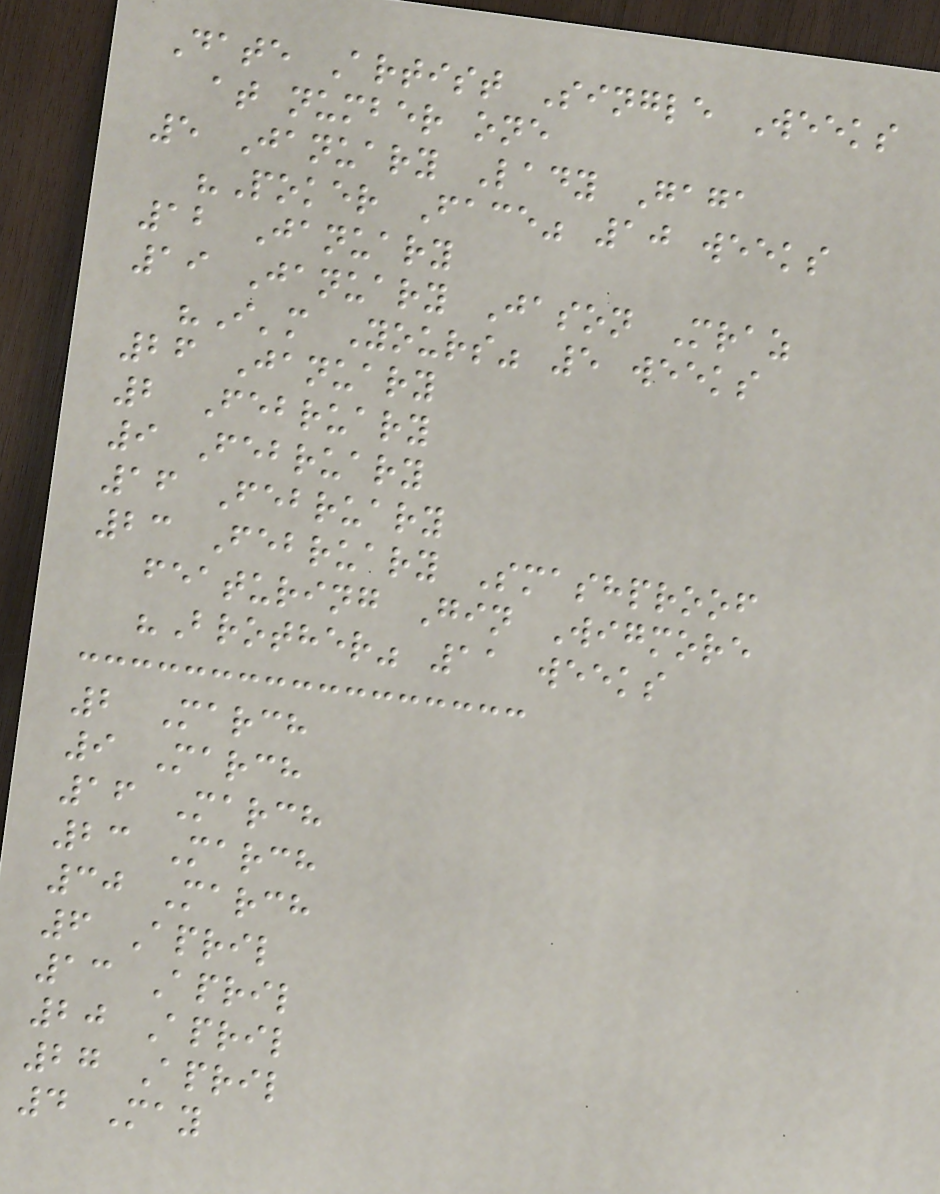Date Artist Single Weeks
at number one
5 January Lady Gaga
"Poker Face" 10 weeks
12 January
19 January Jason Mraz
"I'm Yours" 5 weeks
26 January
2 February
9 February
16 February
23 February Smashproof
featuring Gin Wigmore
"Brother" 11 weeks
2 March
9 March
16 March
23 March
30 March
6 April
13 April
20 April
27 April
4 May
